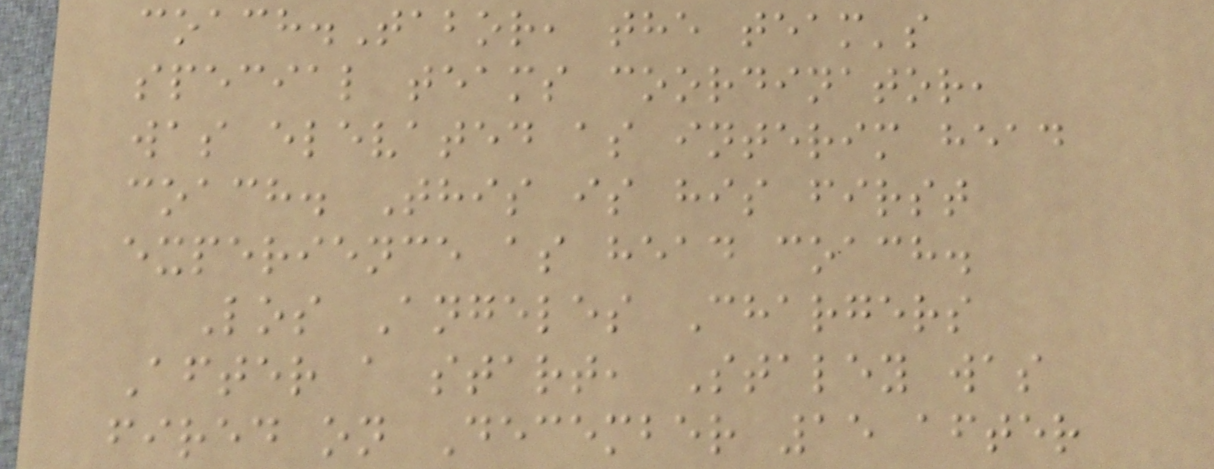coach.Tabor, the team's
special teams coordinator,
was elevated as interim head
coach. This is his first
experience as head coach.
Los Angeles Chargers
After a start, Staley was
fired on December 15 after
